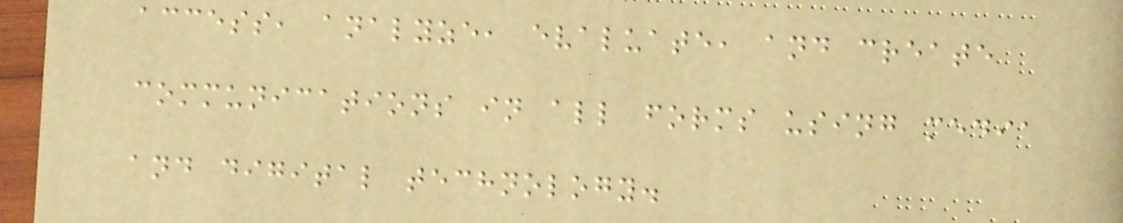access, analyze, evaluate, and create
communications in all forms using media
and digital technology.
